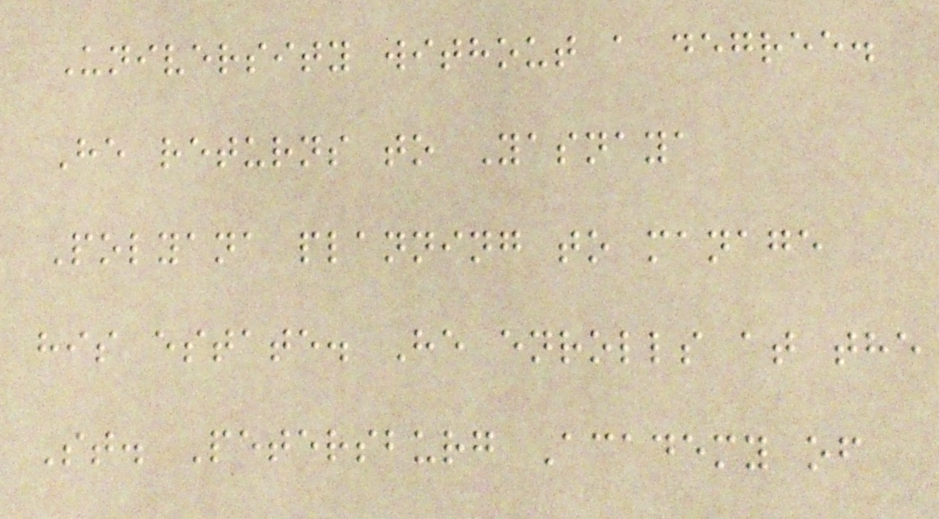University without a degree.
He returns to Yasnaya
Polyana planning to manage
his estate. He enrolls at the
St. Petersburg Academy of
